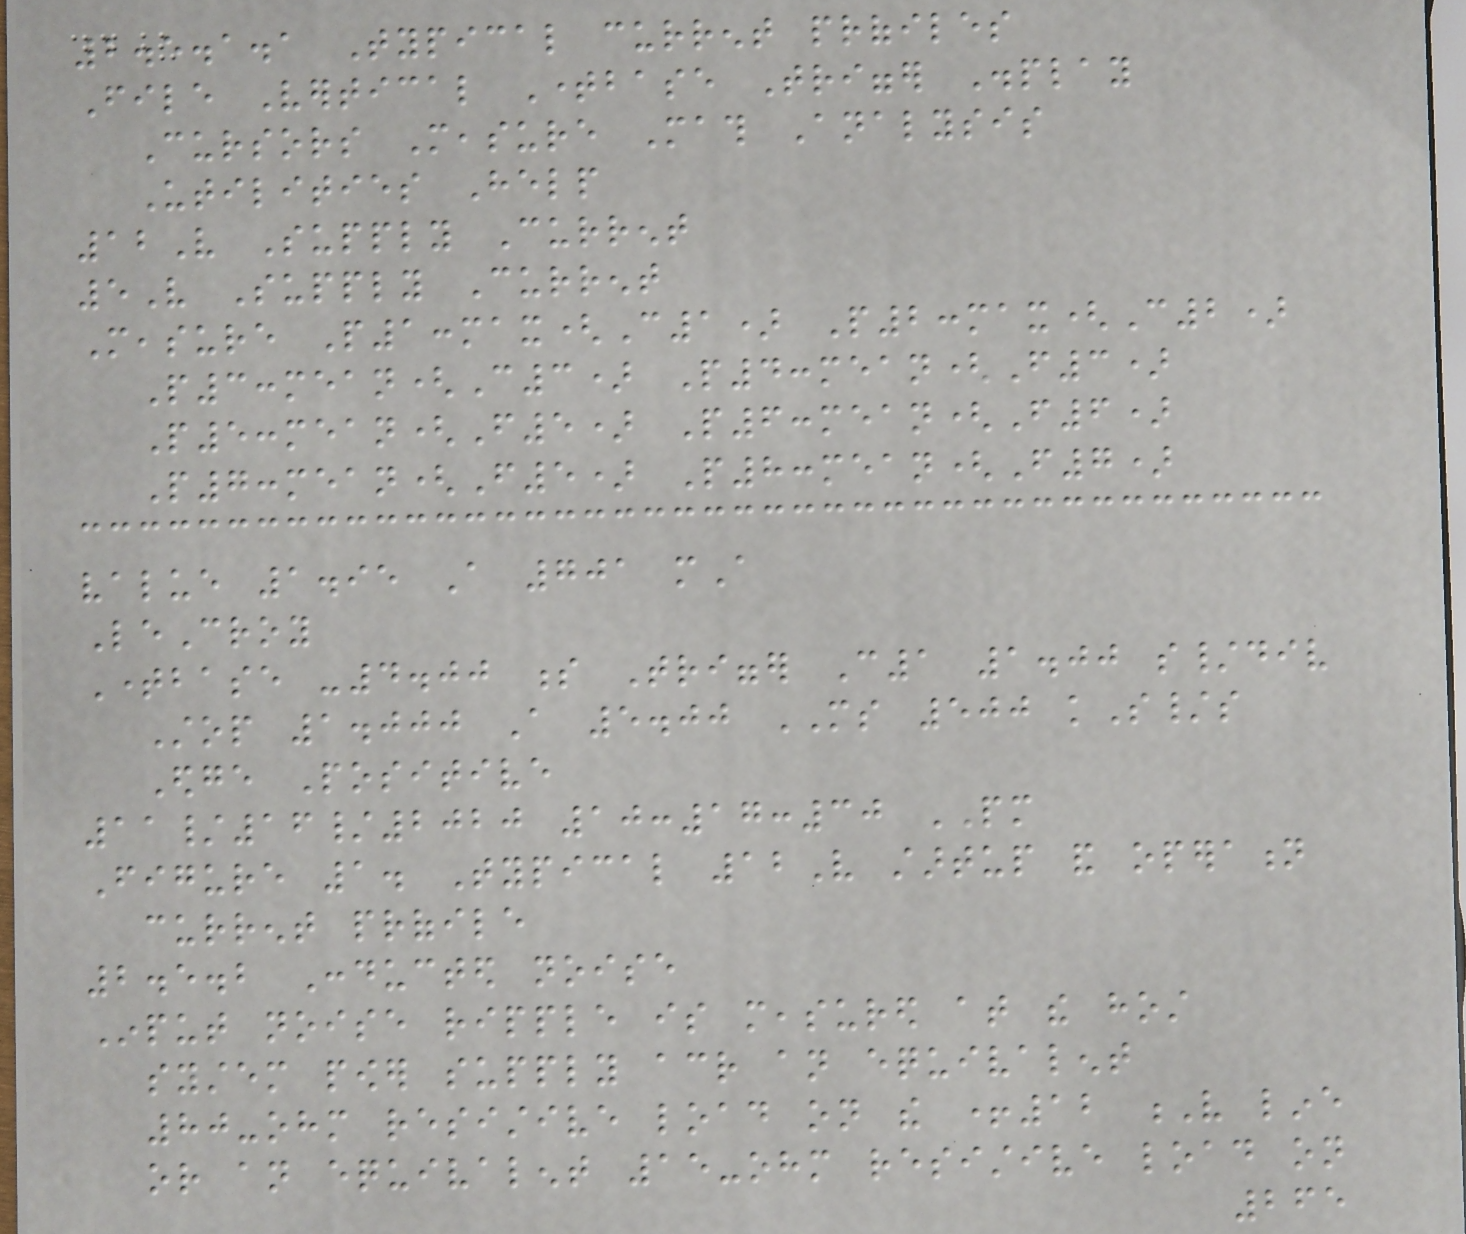2.5.1.1 Typical current profiles
File Vertical Timebase Trigger Display
Cursors Measure Math Analysis
Utilities Help
12V Supply Current
5V Supply Current
Measure P1:max(C1) P2:max(C2)
P3:mean(C3) P4:mean(F3)
P5:mean(F5) P6:mean(F6)
P7:mean(F5) P8:mean(F7)
value 1.95 A 701 mA
LeCroy
Timebase -4.00 s Trigger C1 1.00 s/div
Stop 1.000 A 5.00 MS 500 kS/s
Edge Positive
11/16/2020 10:17:30 PM
Figure 1. Typical 12V startup and operation
current profile
2.5.2 Conducted noise
Input noise ripple is measured at the host
system power supply across an equivalent
80-ohm resistive load on the +12 V line
or an equivalent 15-ohm resistive load on
265
